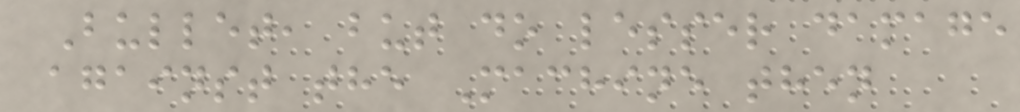Bullet, but do lesser damage
against the Machine then
